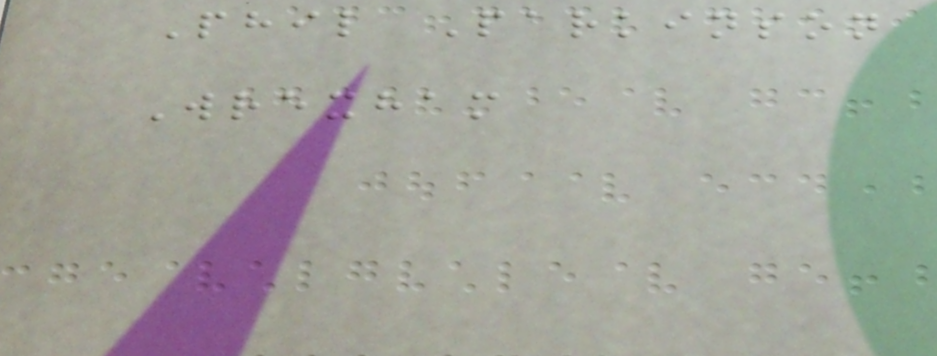Phil Parkinson
Wrexham
